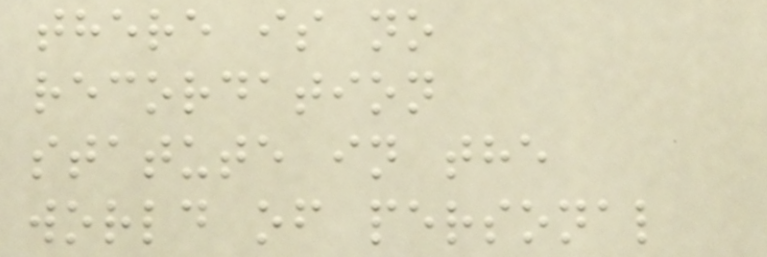there is no
recordation
statute in the
world of personal
